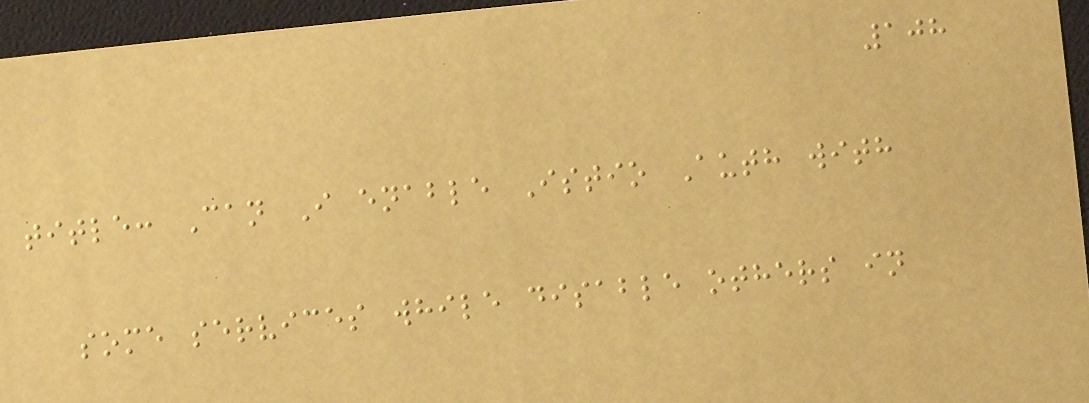108
title: Can I enable Istio Auth with
some services while disable others in
